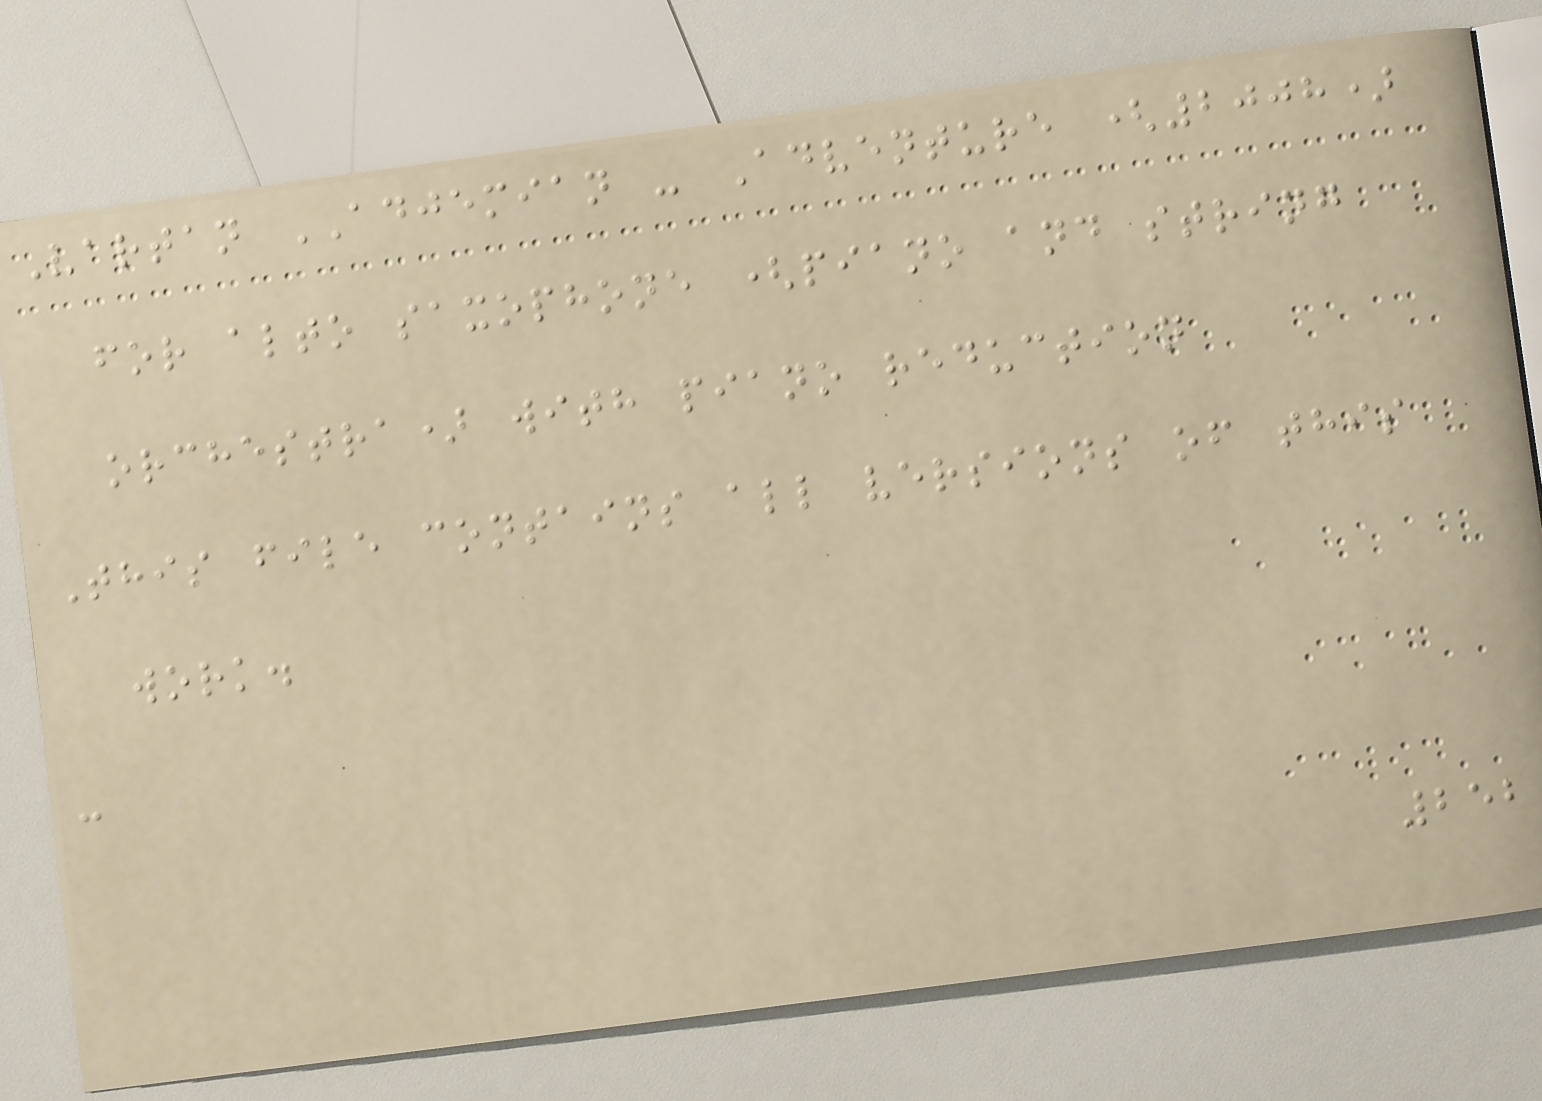Vartan ADJEMIAN - Adventure (2008)
for alto saxophone (piano and string
orchestra) with piano reduction
This file contains all versions of this
work.
-
252
